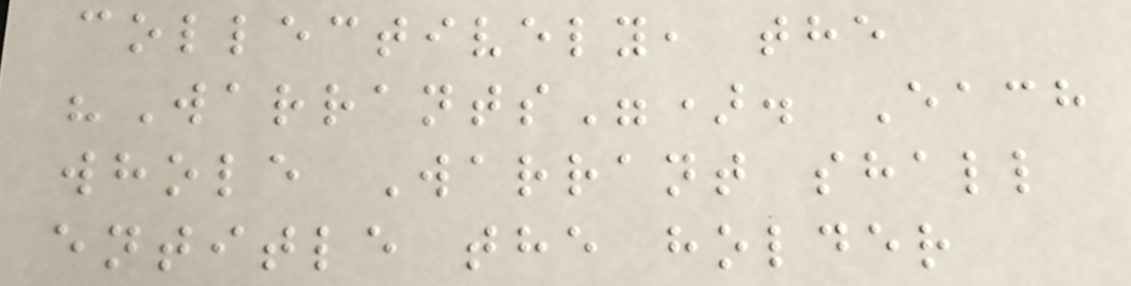collectively, the
"Warrants"). Each
whole Warrant shall
entitle the holder
